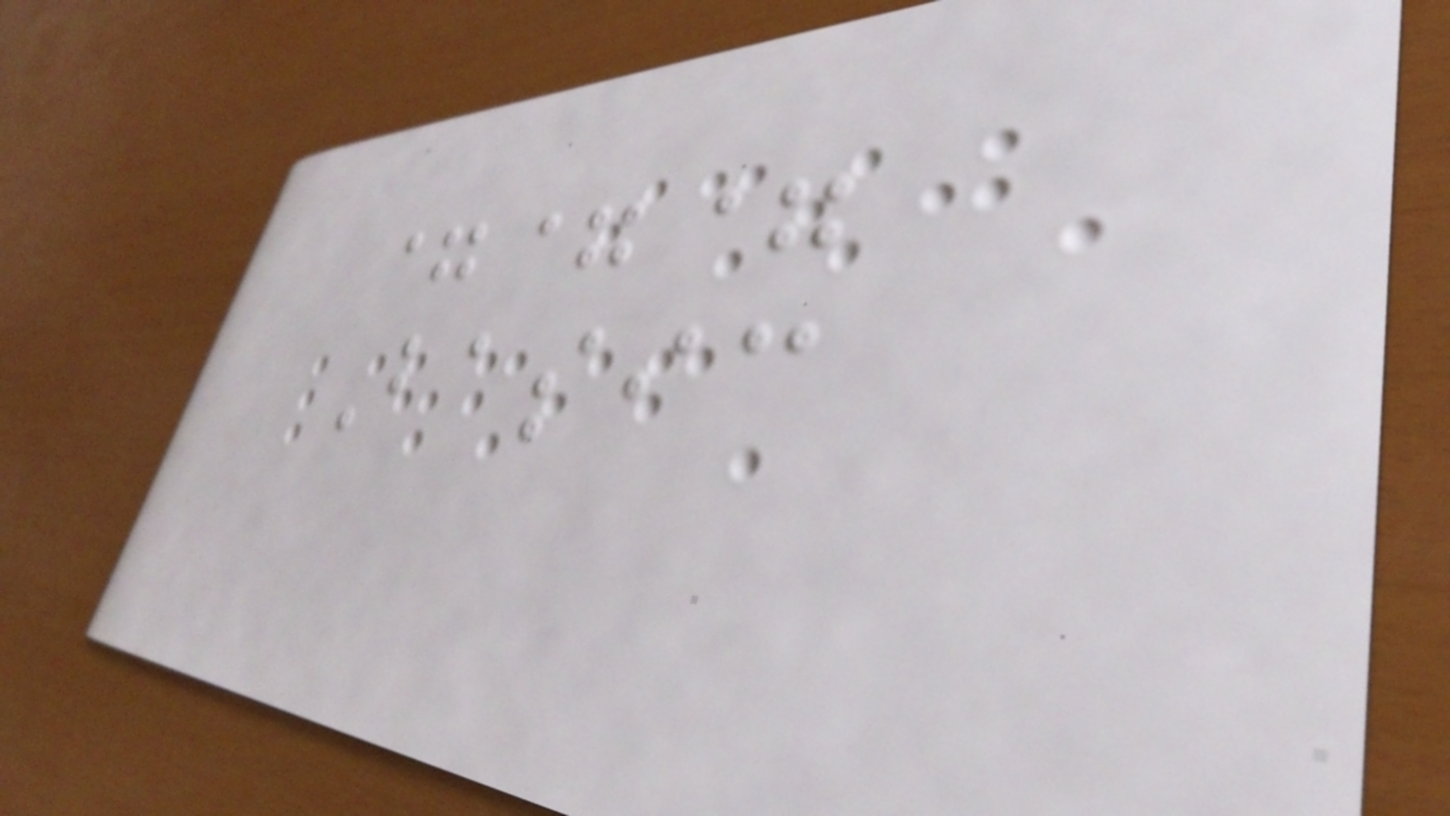===
Basic
